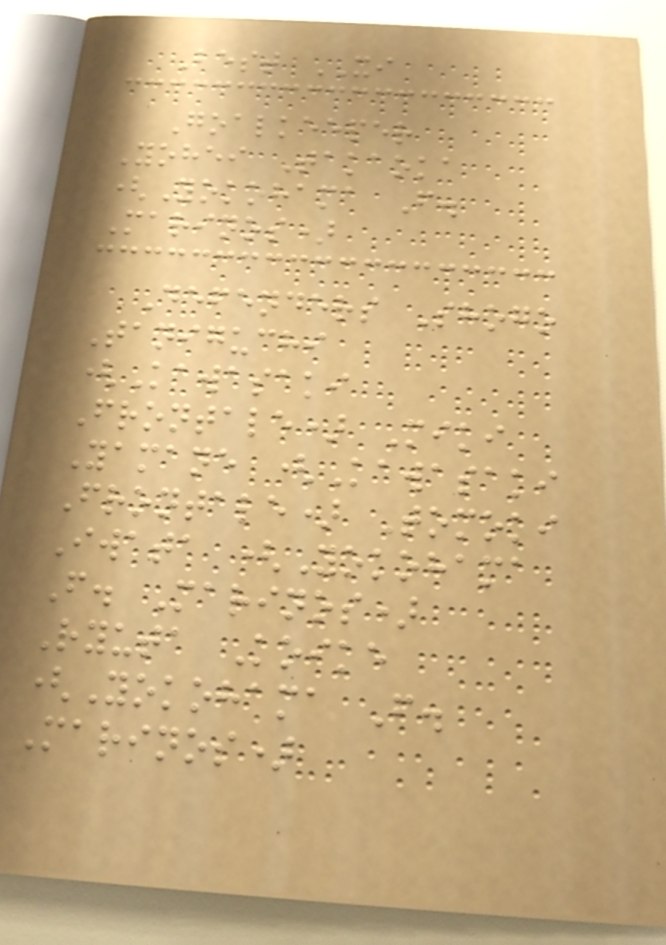Best XI
Goalkeeper
Yohei Takaoka
(Yokohama F.
Marinos)
Defenders Shogo
Taniguchi
(Kawasaki
Frontale) Miki
Yamane (Kawasaki
Frontale) Tomoki
Iwata (Yokohama
F. Marinos)
Ryuta Koike
(Yokohama F.
Marinos)
